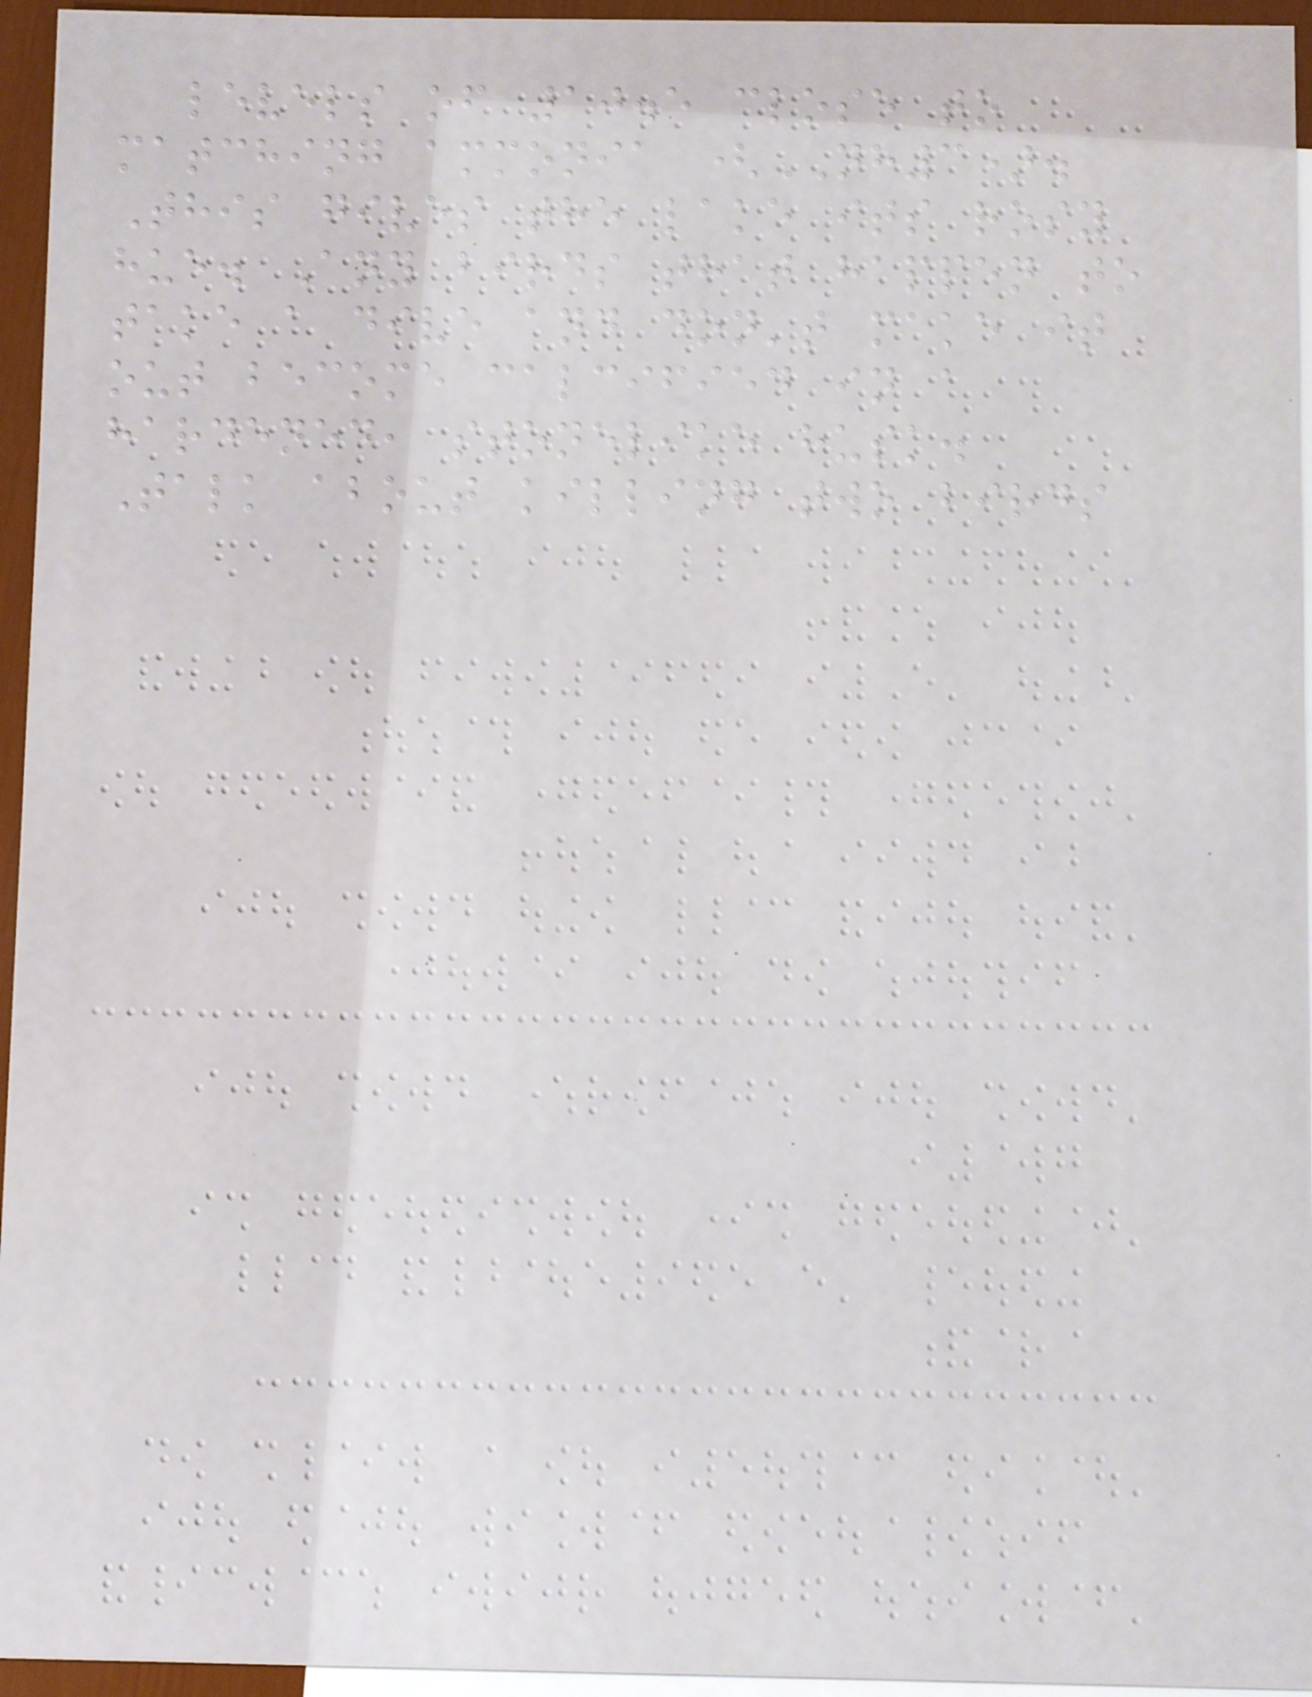levels of 10.5 close to
matching ammonia (NH3).
This gives the lake its rosy
hue. Any birds that happen to
take a dive and don't make it
out become calcified in a
hardened, stonelike husk.
Talk about killing two birds
